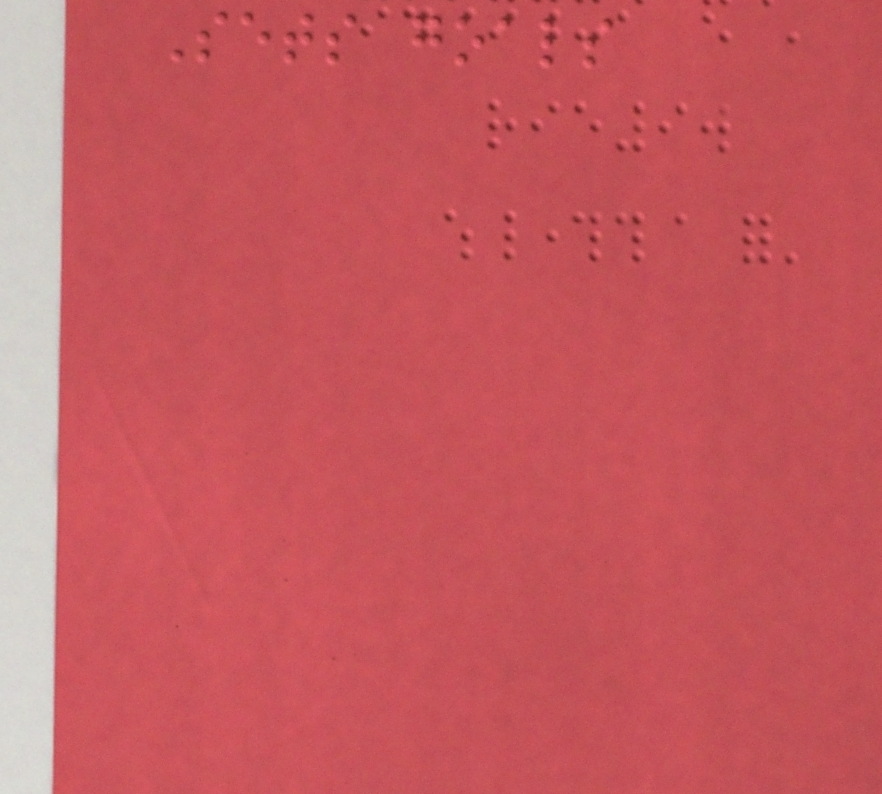Sets goals
